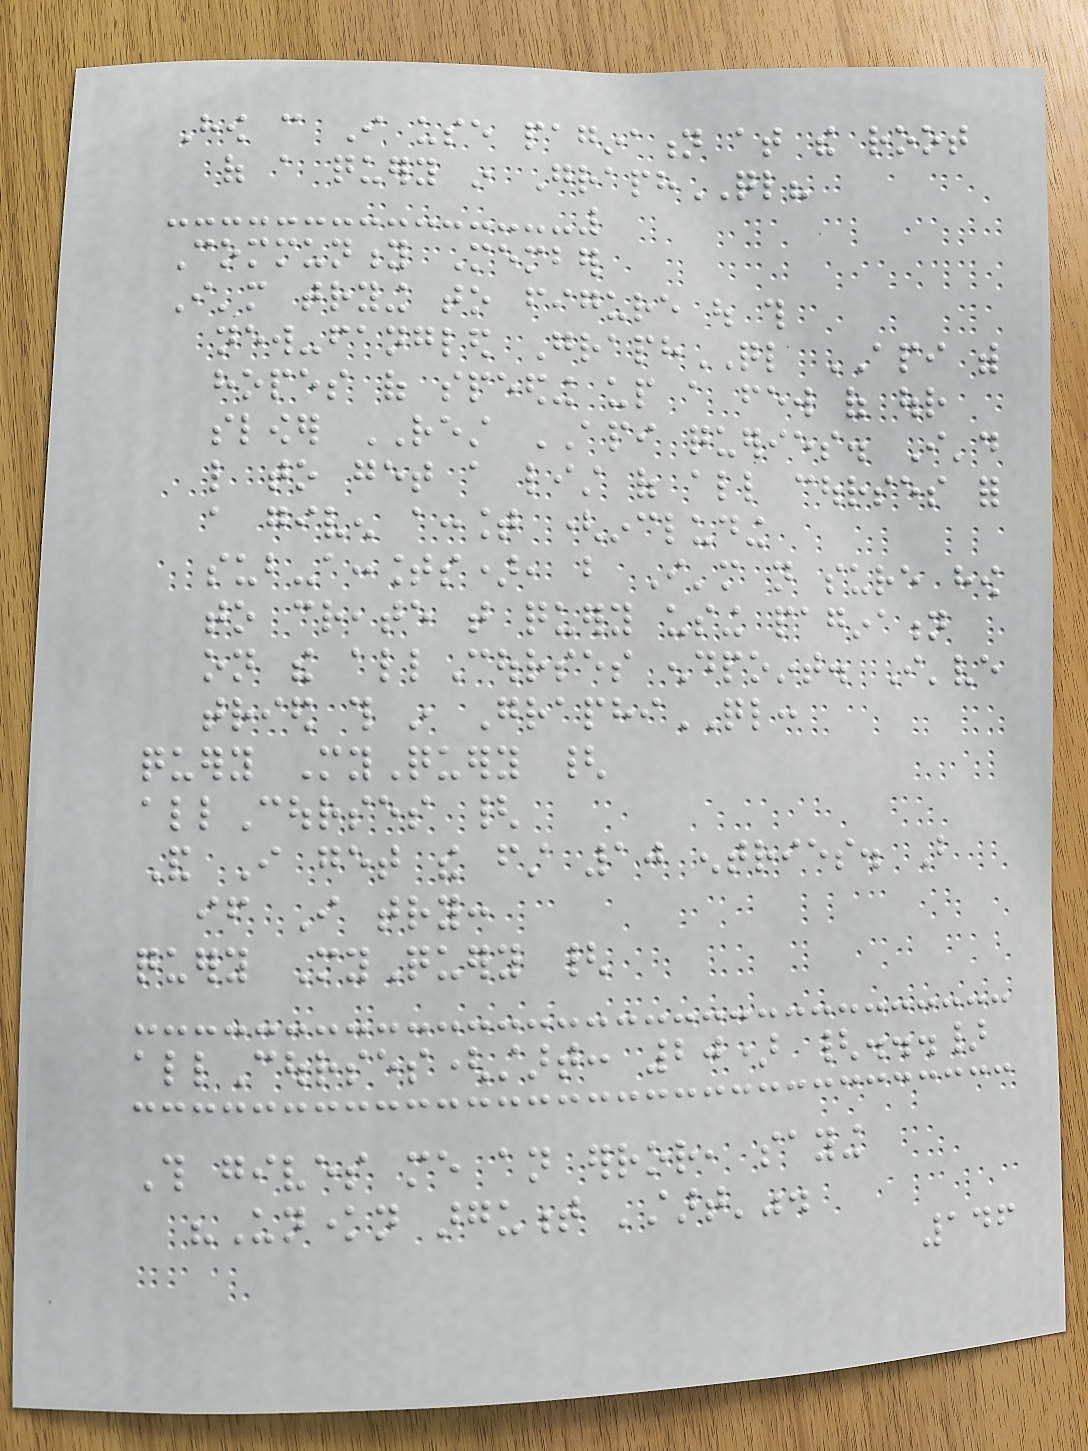How can I use pagination at the root
of a query in GraphQL?
Community Member
I'm trying to figure out this
new-fangled GraphQL API with
hopes of speeding up a few of our
slower REST API queries. I'd
like to get a list of all courses for
a given account (including
sub-accounts), but I'm not sure how
to create that query using pagination
on the allCourses endpoint. I've
tried this in GraphiQL:
query MyQuery {
allCourses {
And I get the first 10 entries. But
if I try:
query MyQuery {
allCourses(start: 20) {...}
This gives me an error, saying
"Unknown argument 'start'".
146
